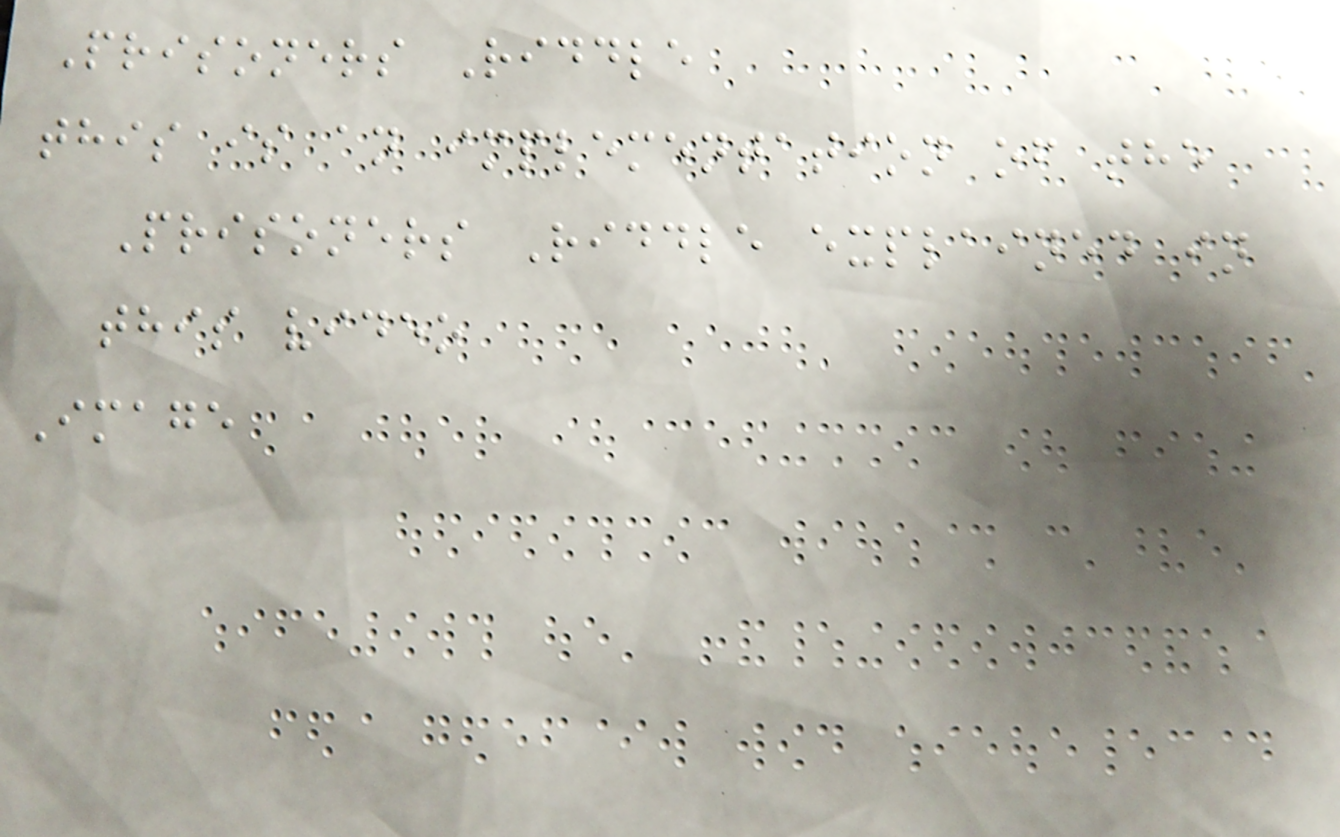Prisoners Riddle
this is an implementation of the
Prisoners Riddle explained in
this video
Image
